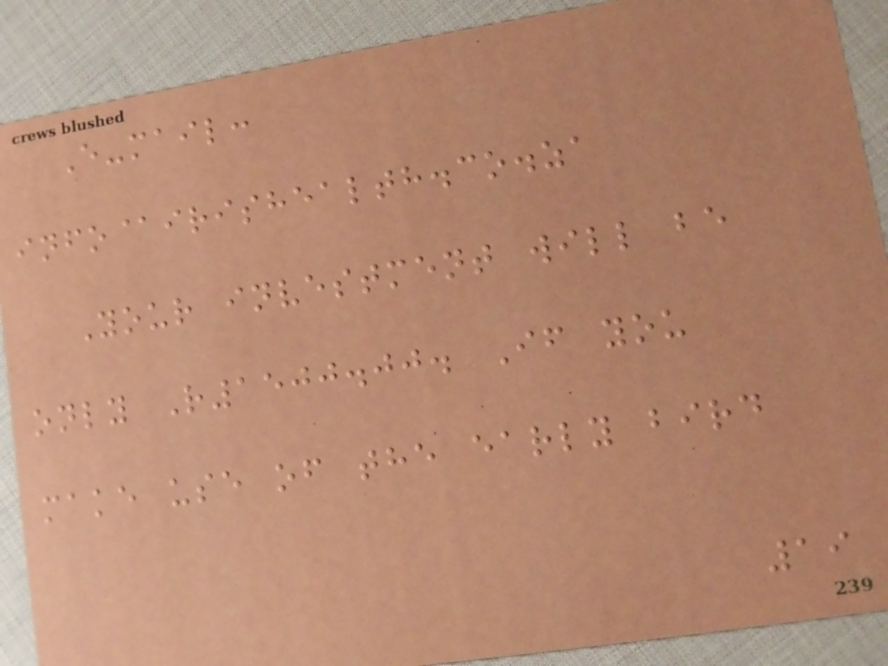E-mail:
info@irishealth.co.za
Your investment will be
only R1500.00. If you
make use of the early bird
19
